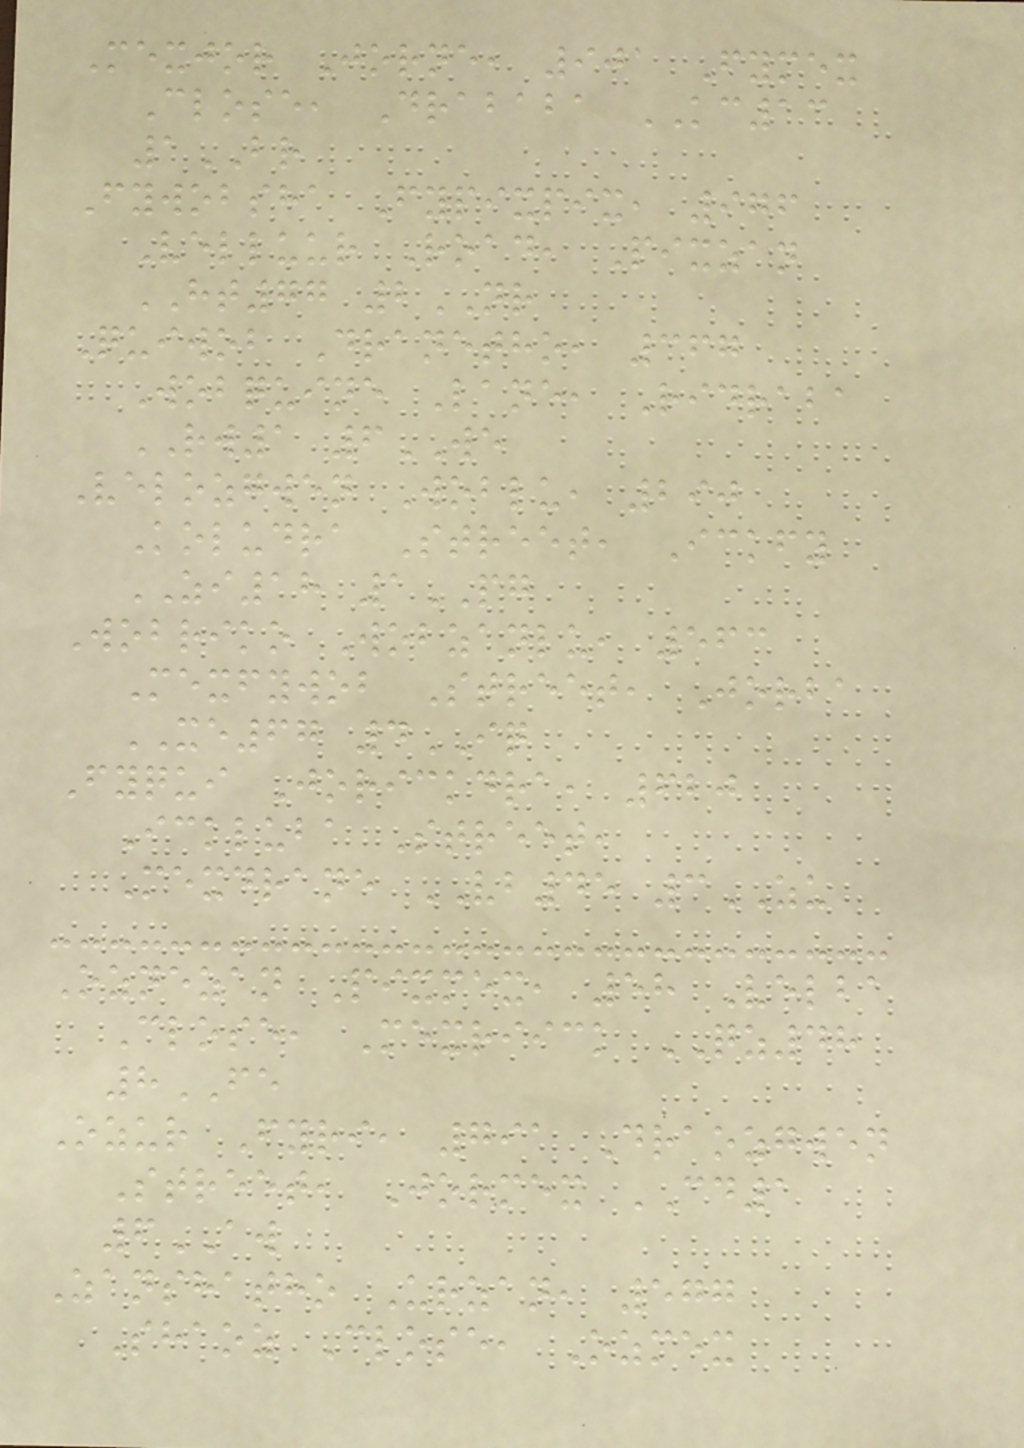Mexjor Jorne, 901 Fymex
Close, Drababa KC13
1BR
Fywobsha Fypixpix, 976
Velluur Road, Pixzan
HT77 2NR
Quiwob Dranetho, 367
Wobquine Lane, Ridraba
RW1 6WE
Velozgwen Woblu, 290
Koludra Street, Ickfy
ZI18 1PG
Wobriko Wobzanlu, 563
Mexfywob Street, Jorba
XE67 4IQ
Fyqui Jorickdra, 620
Ickluba Street,
Mexdrane VB45 3ZU
Oznezan Pixmex, 58 Velba
Close, Mexriick QZ48
8FE
Ozur Fyri, 791 Draozgwen
Street, Jormex CD1
6AW
Zanshatho Urzan, 577
Shaoz Close, Ozmex
